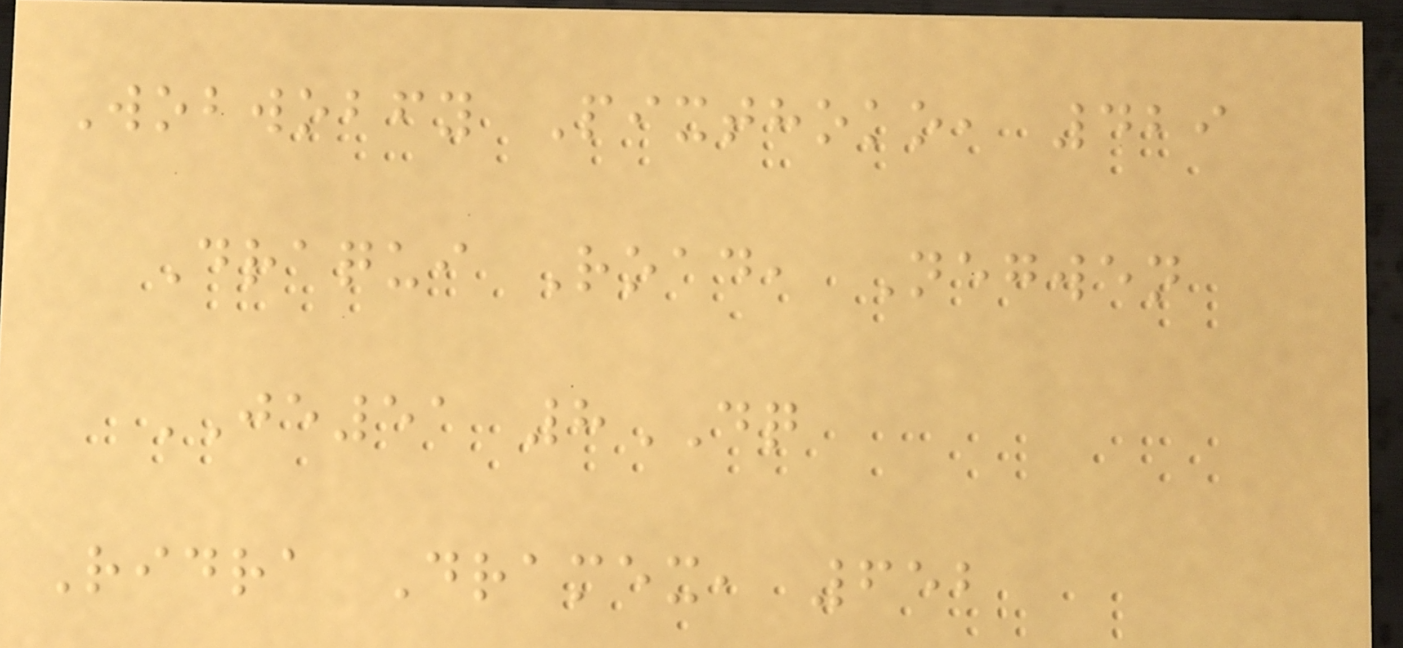Wobwobfy Pixthoko, 429
Draqui Road, Negwen
JE51 8DQ
Ridra Dramex, 652
